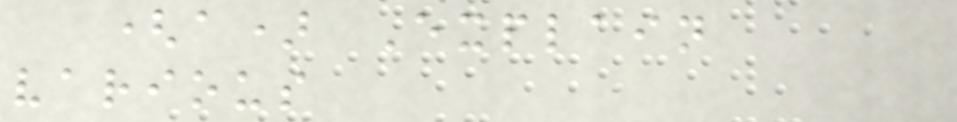(a) Explain
various
